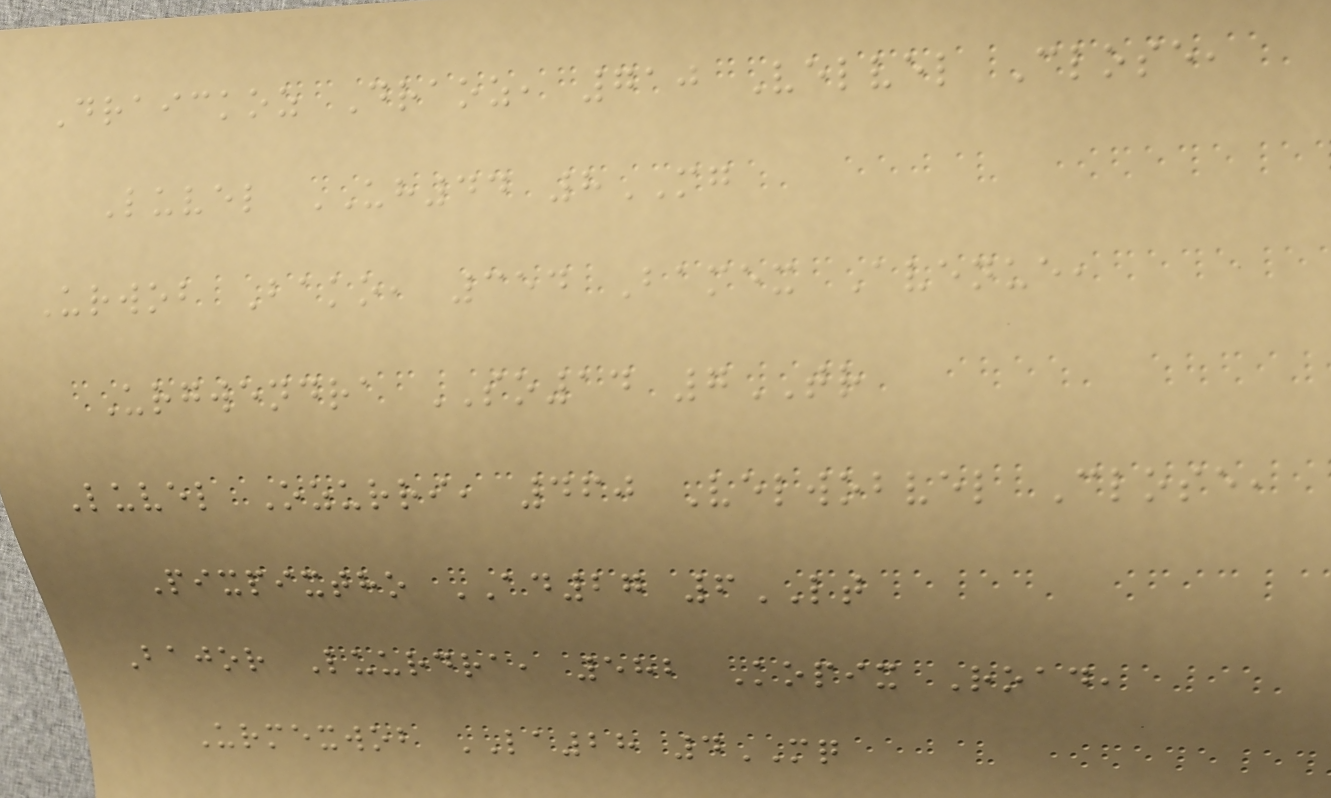Draickoz Draoz, 710 Velvel Close,
Luvel UH44 8MG
Urwob Bako, 354 Bamex Avenue,
Urgwendra SO14 7TR
Luvel Ozurri, 460 Velwobvel Close,
Pixpixtho AD27 6LT
Bajor Luurdra, 582 Kopix Road,
Urmexwob LA28 4MQ
